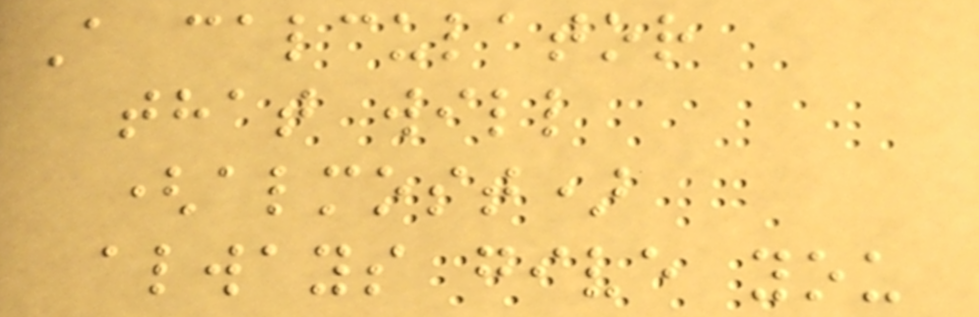A calculator
that will
(almost)
always give you
